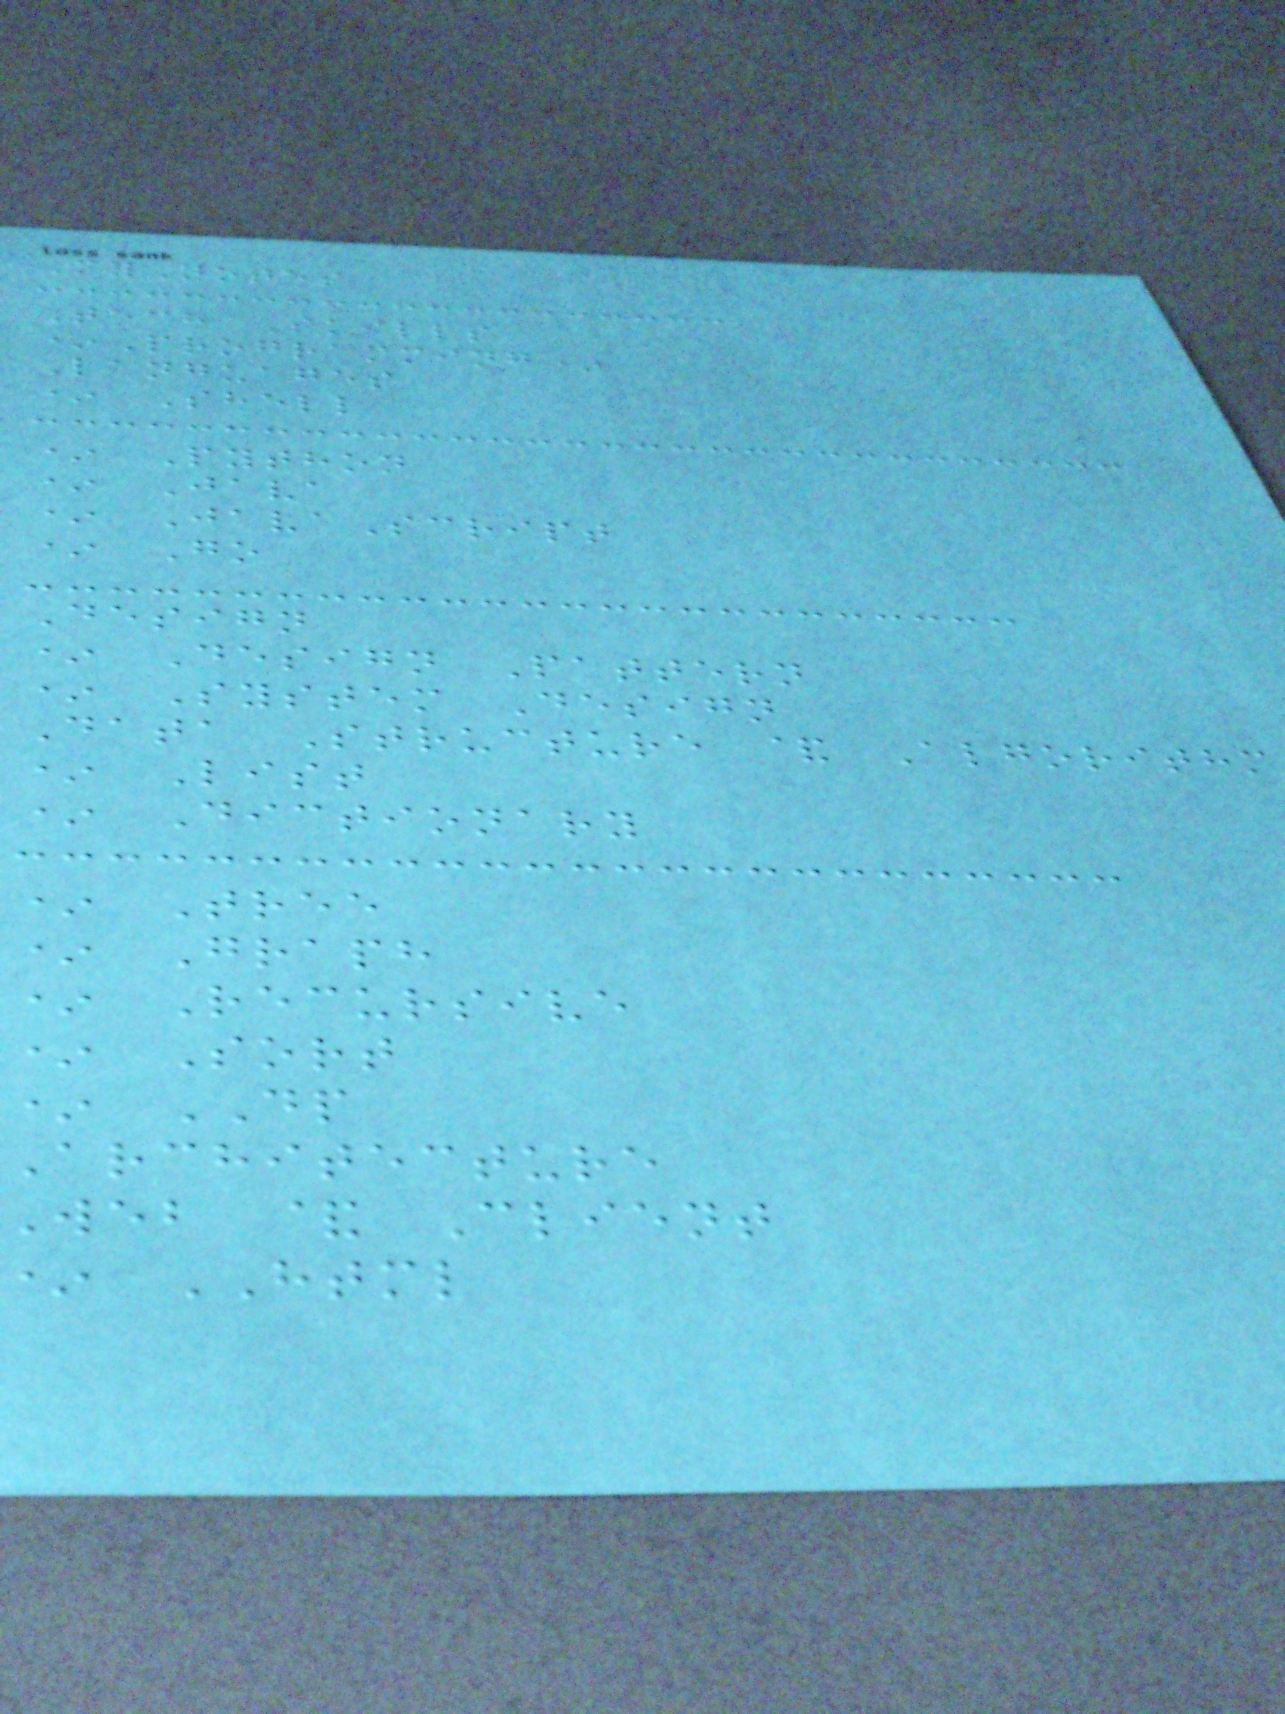MyNotes
Tech Skills
*Programming*
Languages
* Shell
* Python
* Java
* JavaScript
* Go
Design
* Design Pattern
* System Design
Data Structure & Algorithm
* List
* Dictionary
* Tree
* Graph
* Recursive
* Sort
* DP
Architecture
web & Client
HTML
